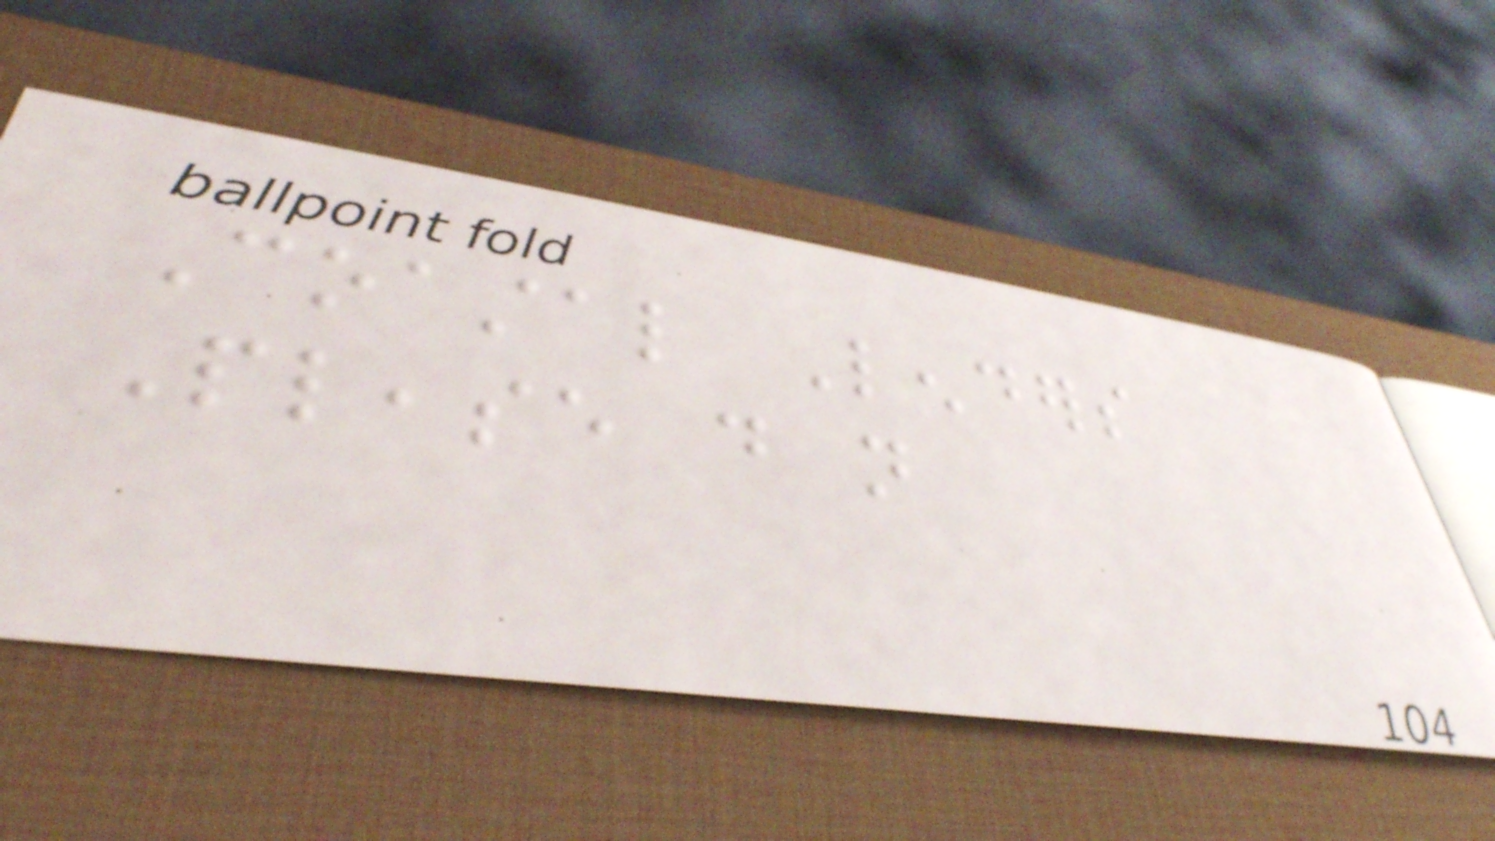Coastal Lenders
Please do not
